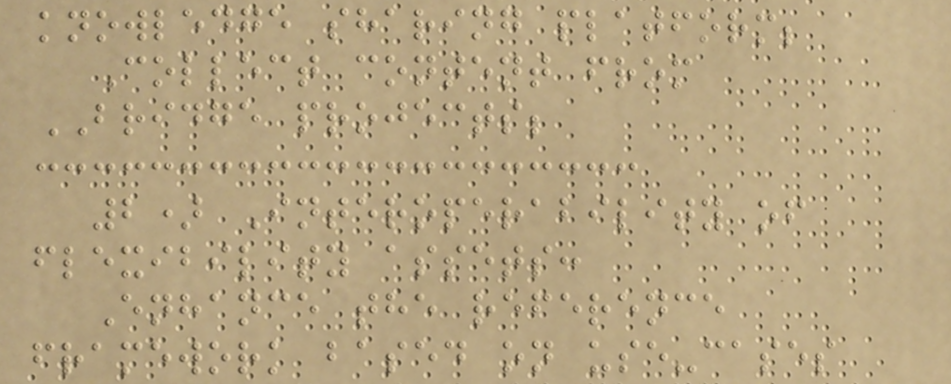knowledge sharing platform;
Collect content from
BRIDGE projects;
2) Interoperability of
flexibility assets:
Enhance the reference
framework based on use-cases
